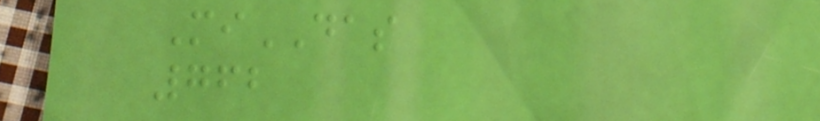MiDAS
762
